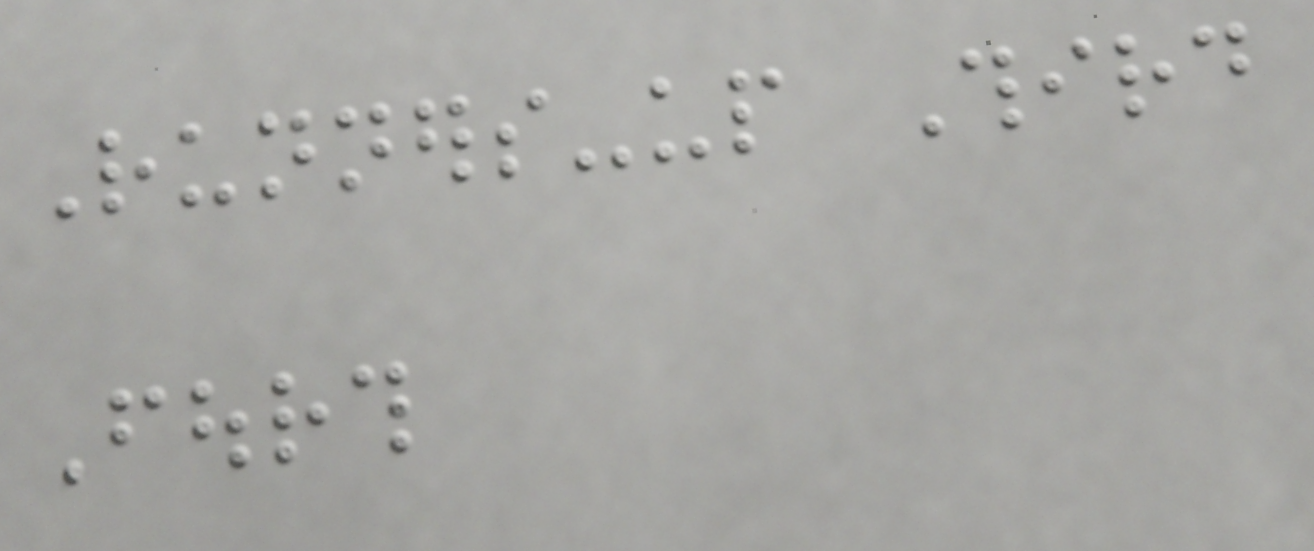Runners-up Third
Fourth
